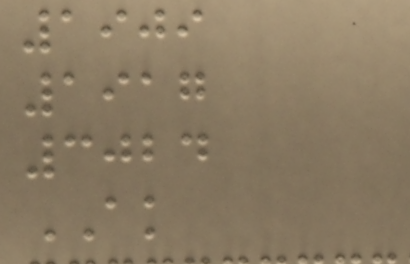1909
1917
3024
AK
